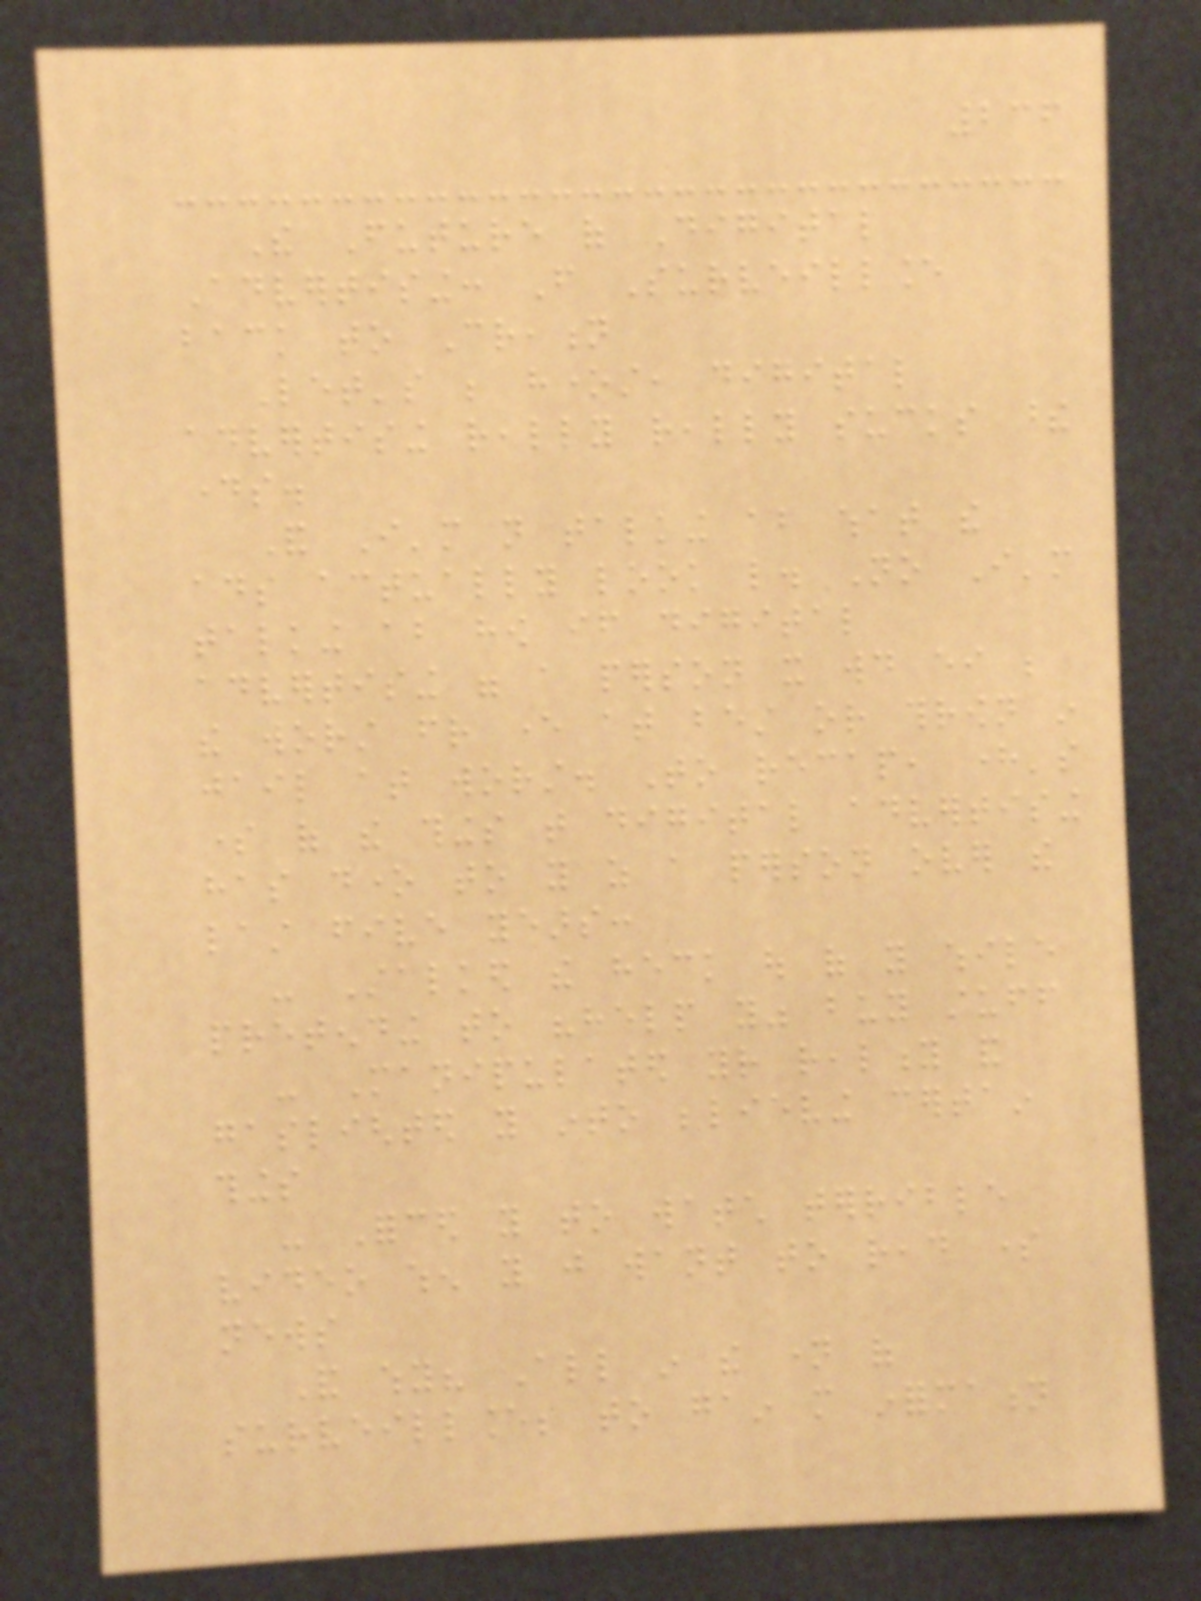236
The Future of Digital
Advertising: From Surveillance
back to Creation
Let's be honest, digital
advertising really really sucks these
days.
And I'm not talking about what the
ads actually look like. No I'm
talking about how if digital
advertising were a person it would either be
the worst friend ever at best or thrown in
jail at worst. To recap, here's
some of the things that digital advertising
has done to you as a person over the
last five years:
- Stalked the heck out of you while
pretending to "help you" buy stuff
- Manipulated your reality and
gaslighted you into believing certain
things
- Forced you to watch terrible
video when you just want to read some
news
And why? All in the name of
surveillance; to gain more information
